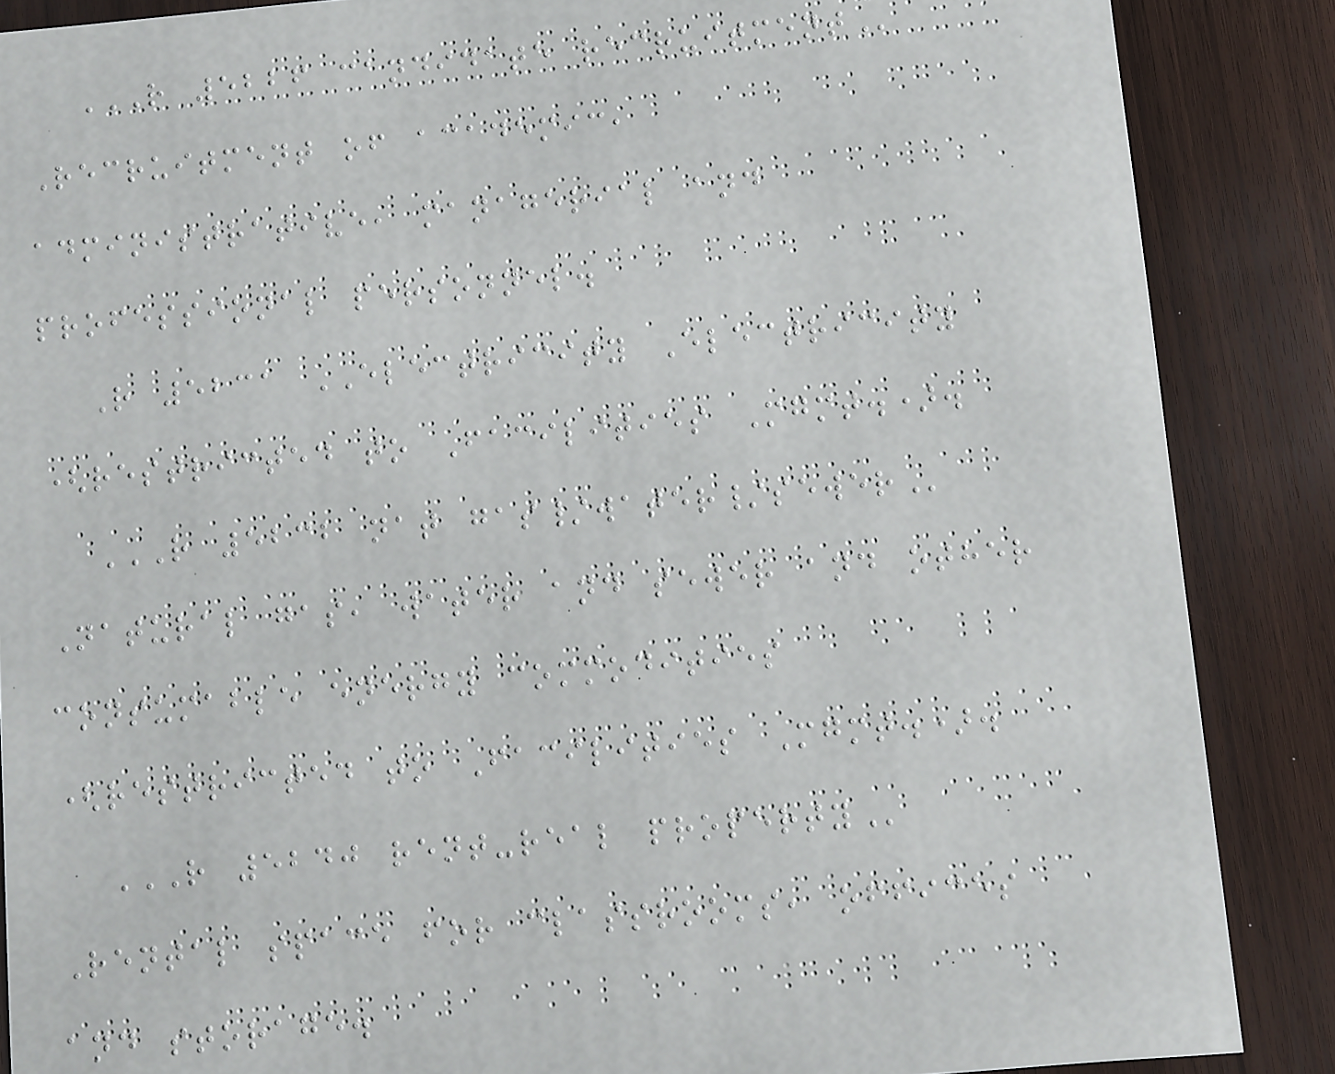R 5226 CANDIDATE RECRUITMENT
Recruitment of academic,
administrative, managerial and
professional personnel.
R 5231 ELECTRICITY Electricity
(restricted to Facilities Mgmt.).
R 5232 NAT GAS/WATER/SEWER
Natural gas, water and sewer and other
consumable energy commodities
(restricted to Facilities Mgmt.).
R 5240 RENT-REAL PROPERTY
Rental space for classrooms, offices
and storage.
